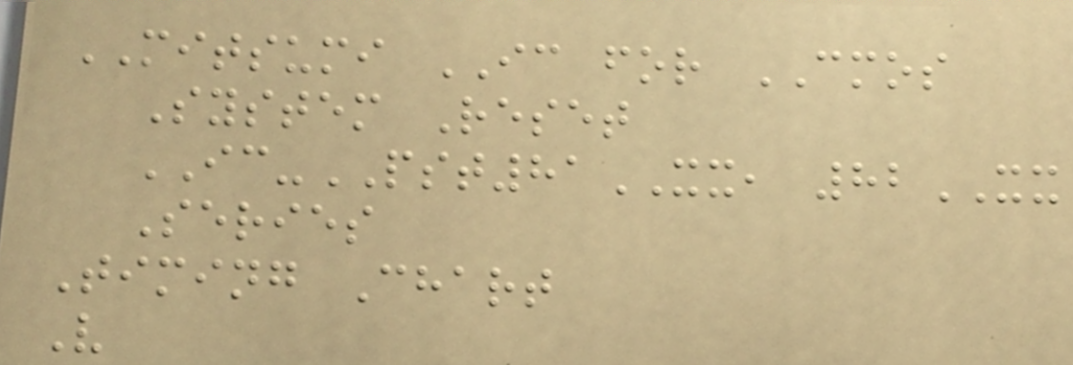MITSUMI IC for CMOS
System Reset
IC-PST81XX, 82XX
Series
Timing Chart
V
